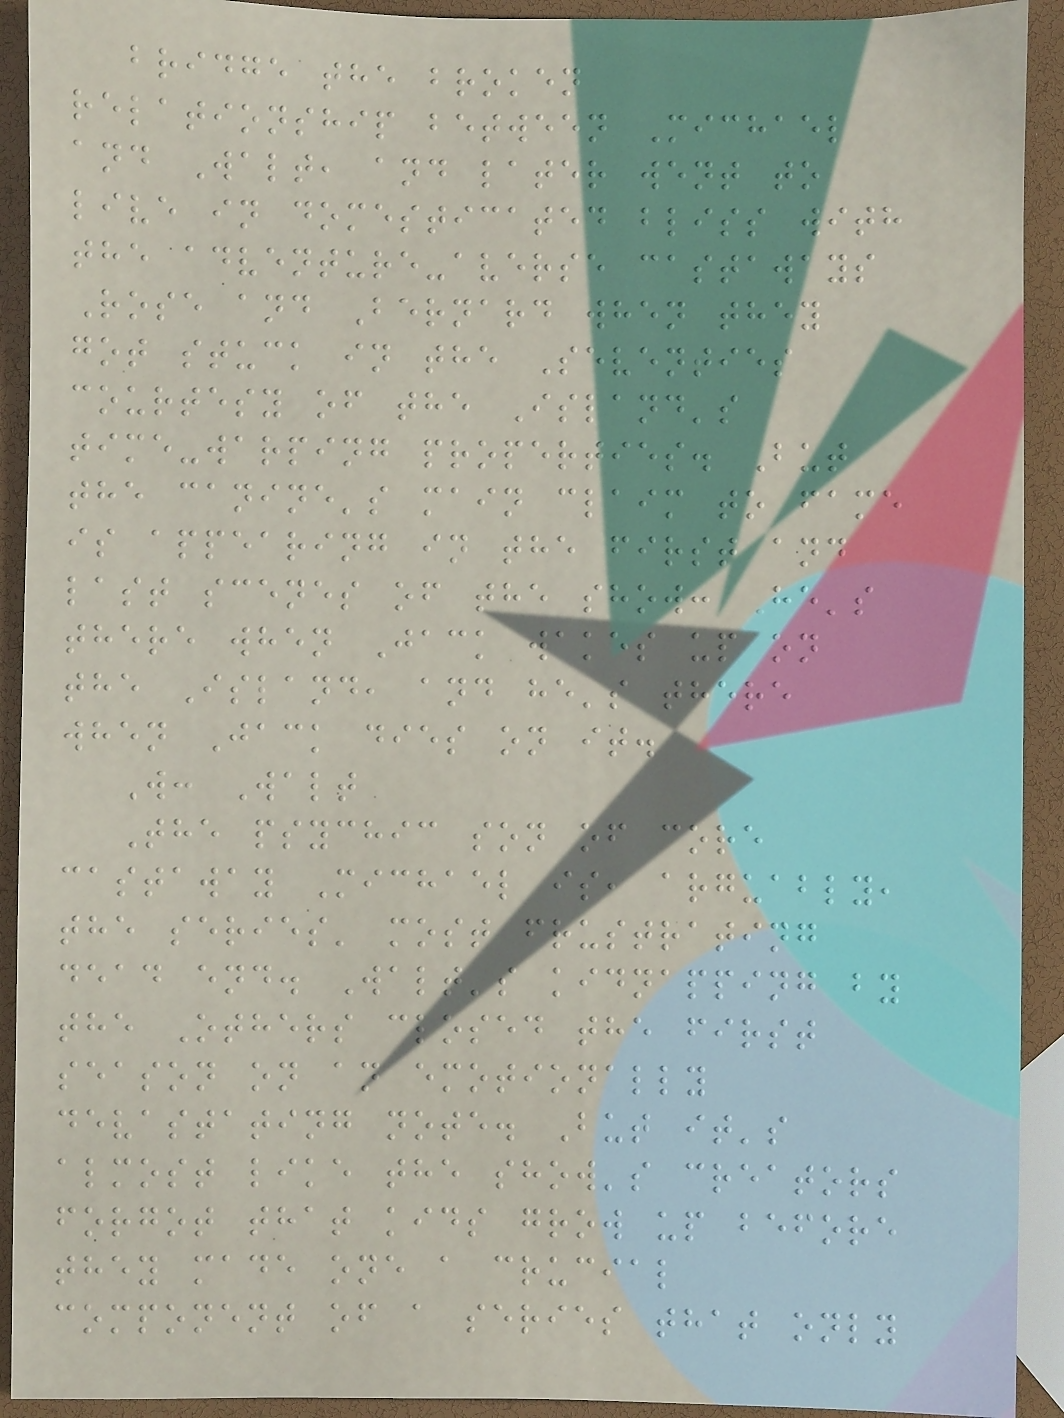bridge the broken
relationship between Michael
and Walt, and later went to
live in domesticated bliss with
the adventure-averse castaways
Rose and Bernard when they
got stuck in the Seventies
courtesy of the Island's
time-warping properties. But
the canine's main claim to fame
is appearing in the first and
last scenes of the show: He's
there when Jack wakes up on
the Island, and he's there
when Jack dies on it.
W: Walt
The psychic son of core
castaway Michael is, arguably,
the series' most frustrating
dead end. Walt's kidnapping by
the Others closed the first
season on an emotionally
devastating note. But it's
almost like the show's creators
forgot that kids grow up before
they made one a crucial
component of a series that only
